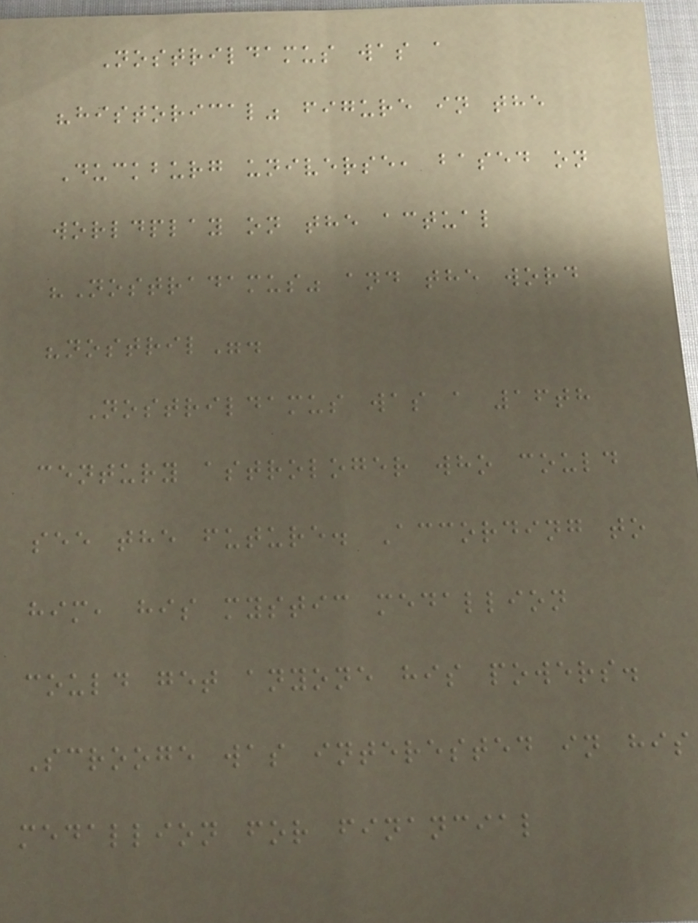Nostrildamus was a
"historical" figure in the
Duckburg universe, based on
worldplay on the actual
"Nostradamus" and the word
"nostril".
Nostrildamus was a 16th
century astrologer who could
see the future. According to
him, his mystic medallion
could get anyone his powers.
Scrooge was interested in his
medallion for financial
